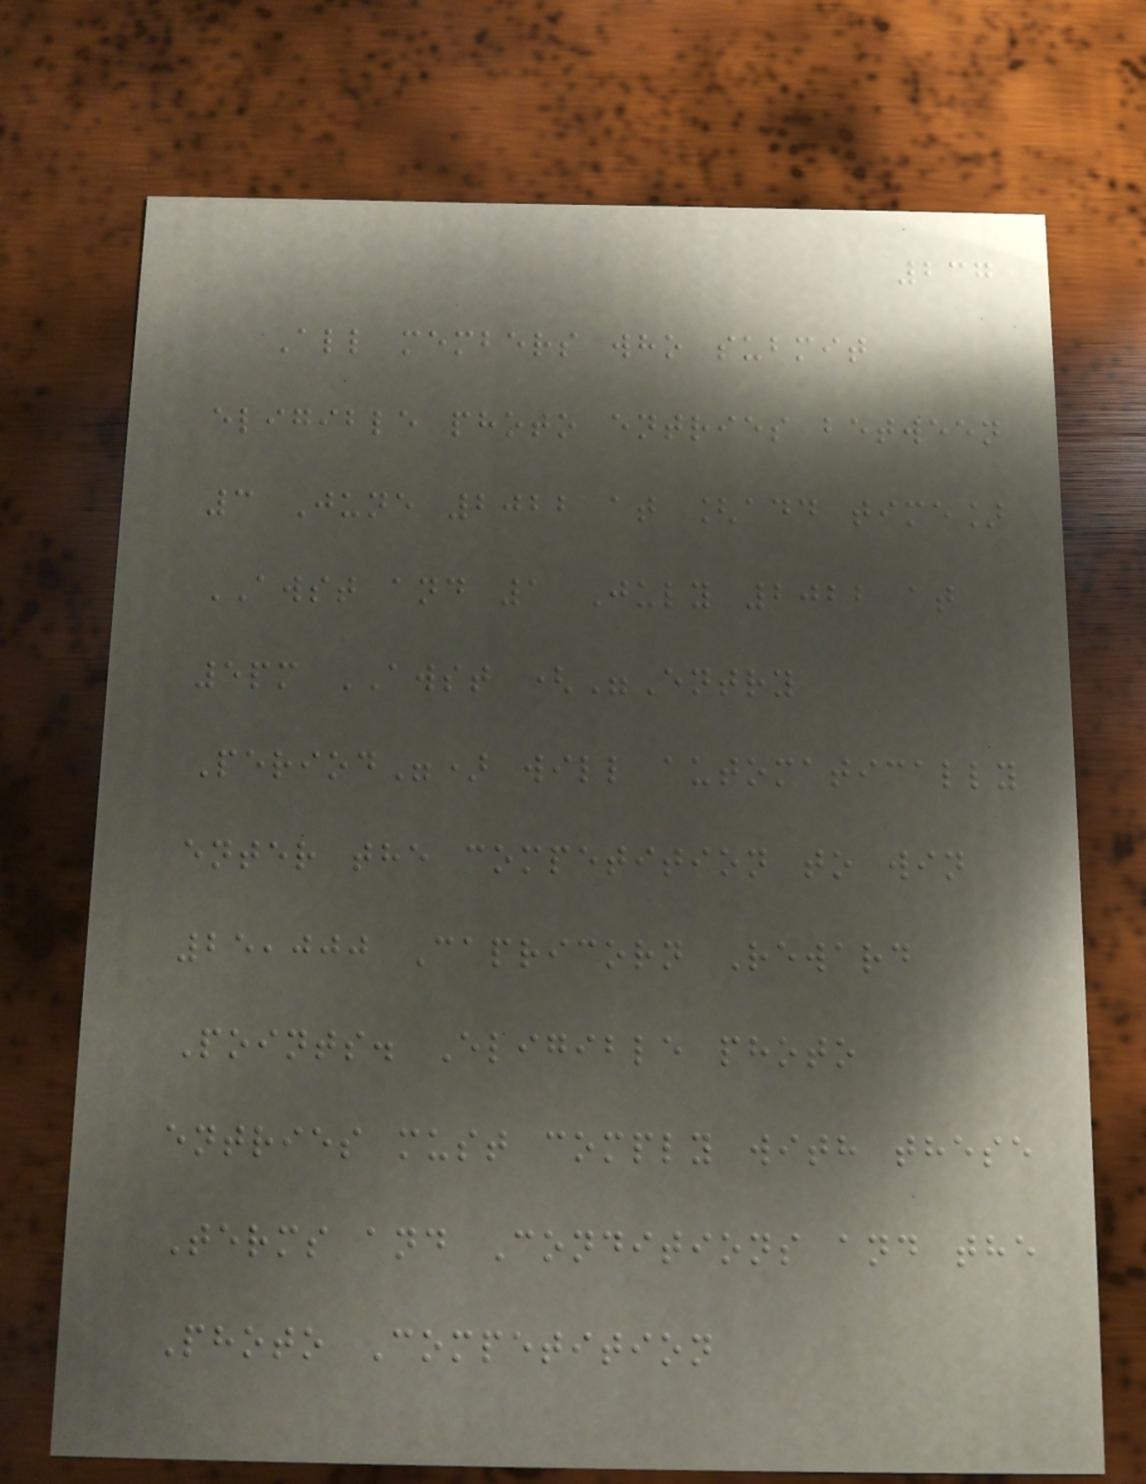237
All members who submit
eligible photo entries between
3 June 2022 at [add time]
AWST and 1 July 2022 at
5pm AWST ("Entry
Period") will automatically
enter the competition to win
25,000 Capricorn Reward
Points. Eligible photo
entries must comply with these
Terms and Conditions and the
Photo Competition
